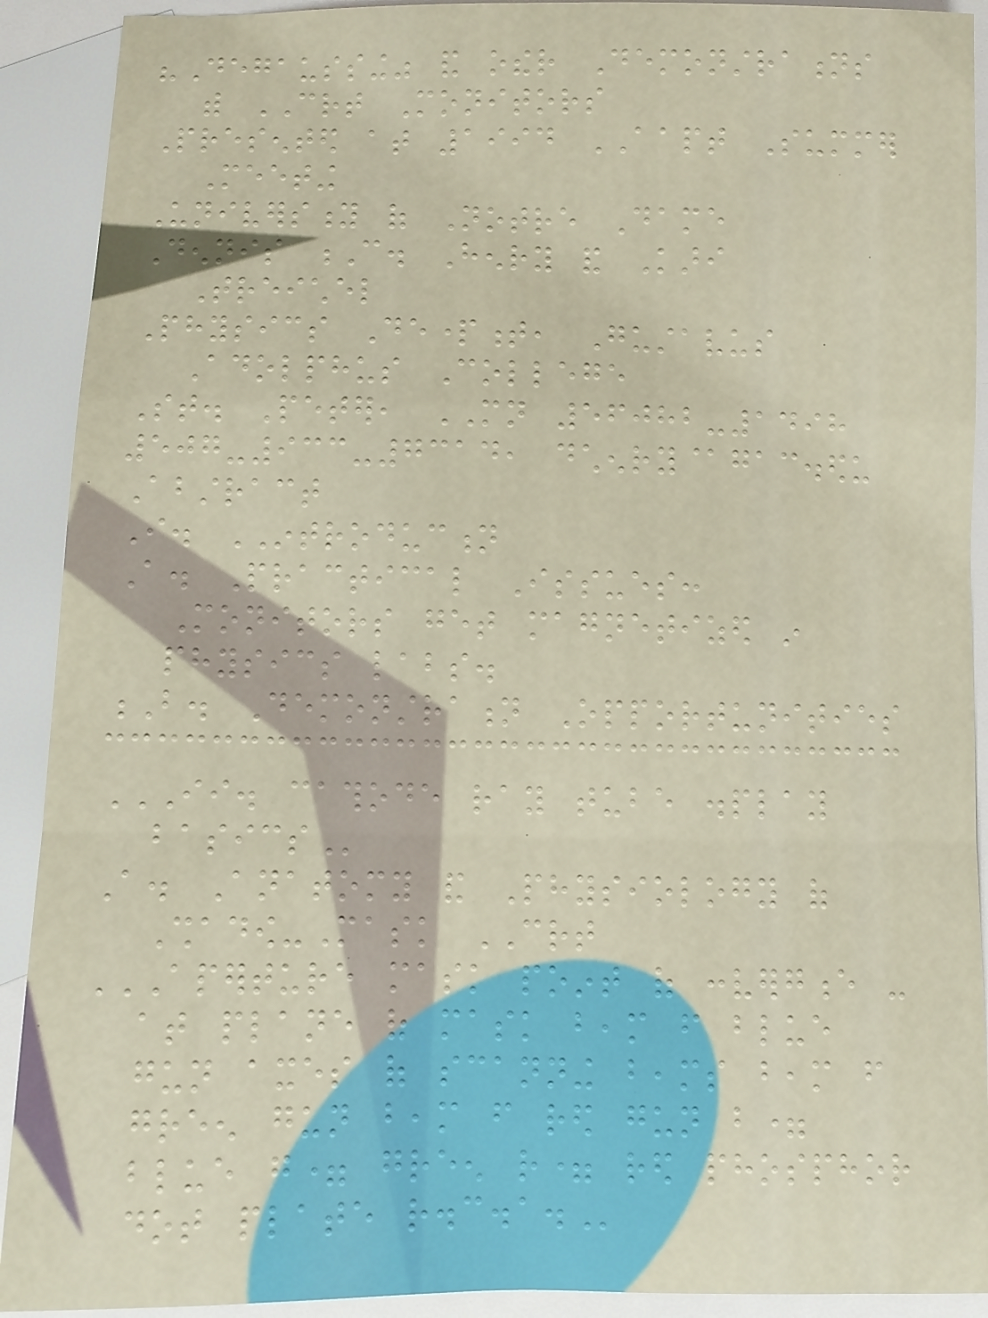"Degaussing" and other Demonstrations
with CRT Monitors
Presented at 1994 AAPT Summer
Meeting
University of Notre Dame
Dennis C. Henry and Kari
Treichel
Physics Department, Gustavus
Adolphus College
St. Peter, MN 56082-1498
507-933-7314, dchenry@gac.edu
Abstract
I. INTRODUCTION
A. Practical Issues:
Monitors get magnetized in
physics labs.
B. Demonstration Opportunities
II. CATHODE RAY TUBE DISPLAY
BASICS
A. Anatomy and Physiology of
Shadow-Mask CRT
APERTURE MASK POINT OF CONVERGENCE -
AT PLANE OF MASK BEAM FROM BLUE
GUN AXES OF SCANNING BEAMS BEAM FROM
GREEN GUN BEAM FROM RED GUN B=
BLUE G= GREEN R= RED PHOSPHOR
DOT PLATE R.C.A.
